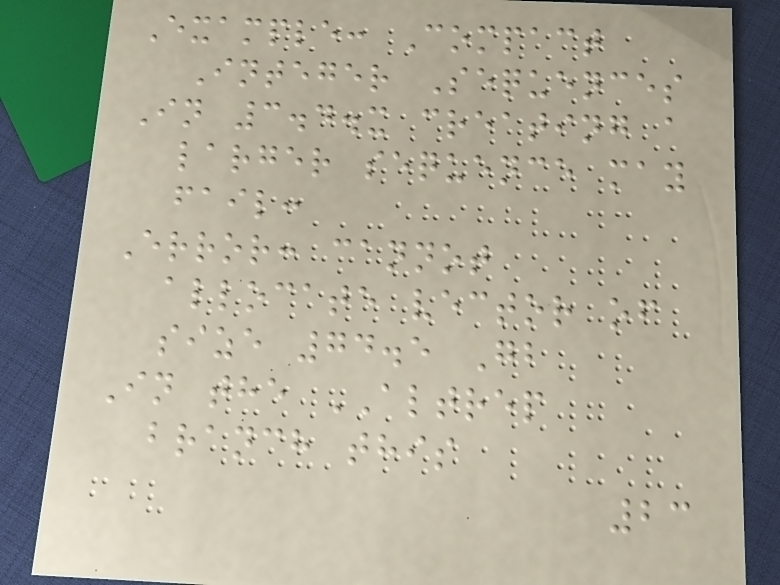Example: Compact
Integer Sequences
In 3.4.x creating a
larger sequence may
fail:
Error: cannot
allocate vector of
size 74.5 Gb
In the ALTREP
branch this
23
